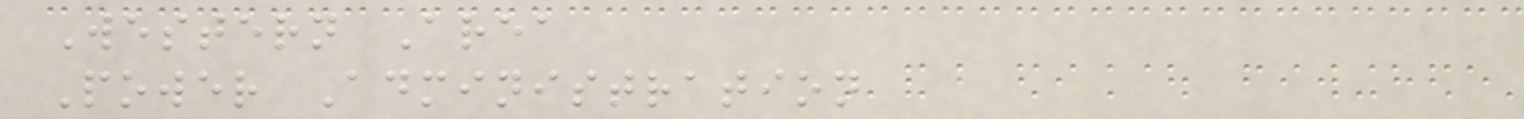Western Area
Power Administration
